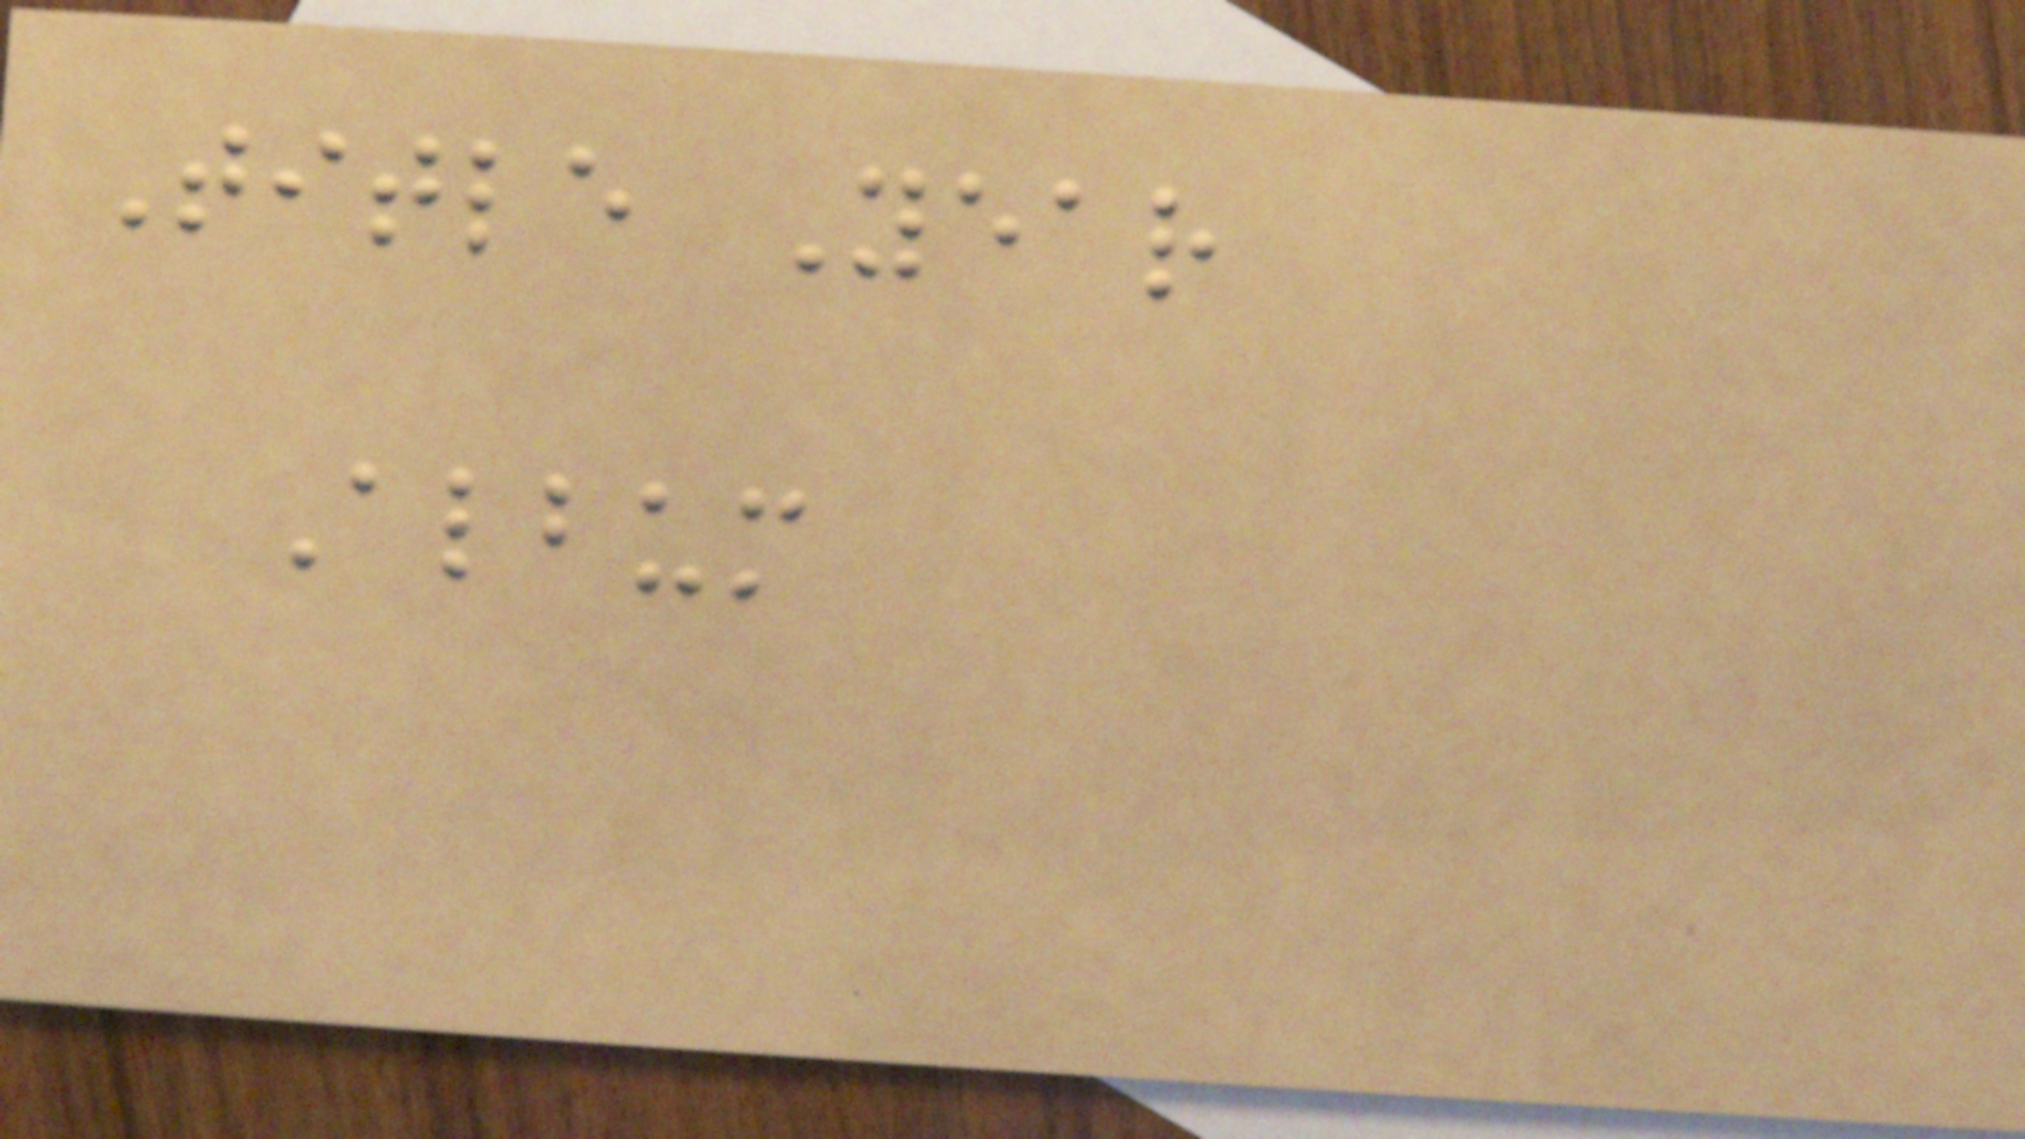Title Year
Album
